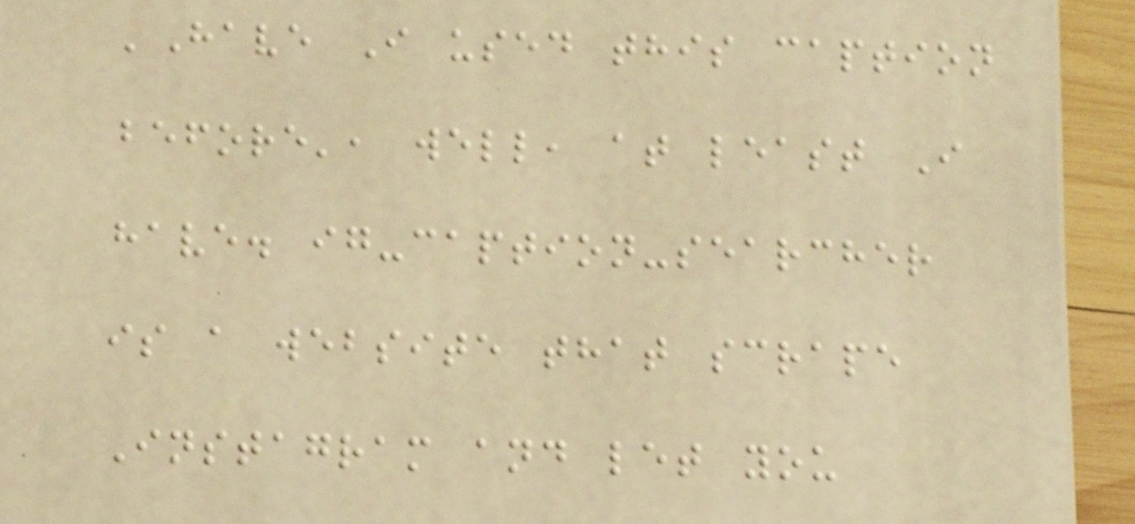'Have I used this caption
before', well, at least I
have. ig-caption-searcher
is a website that scrape
Instagram and let you
